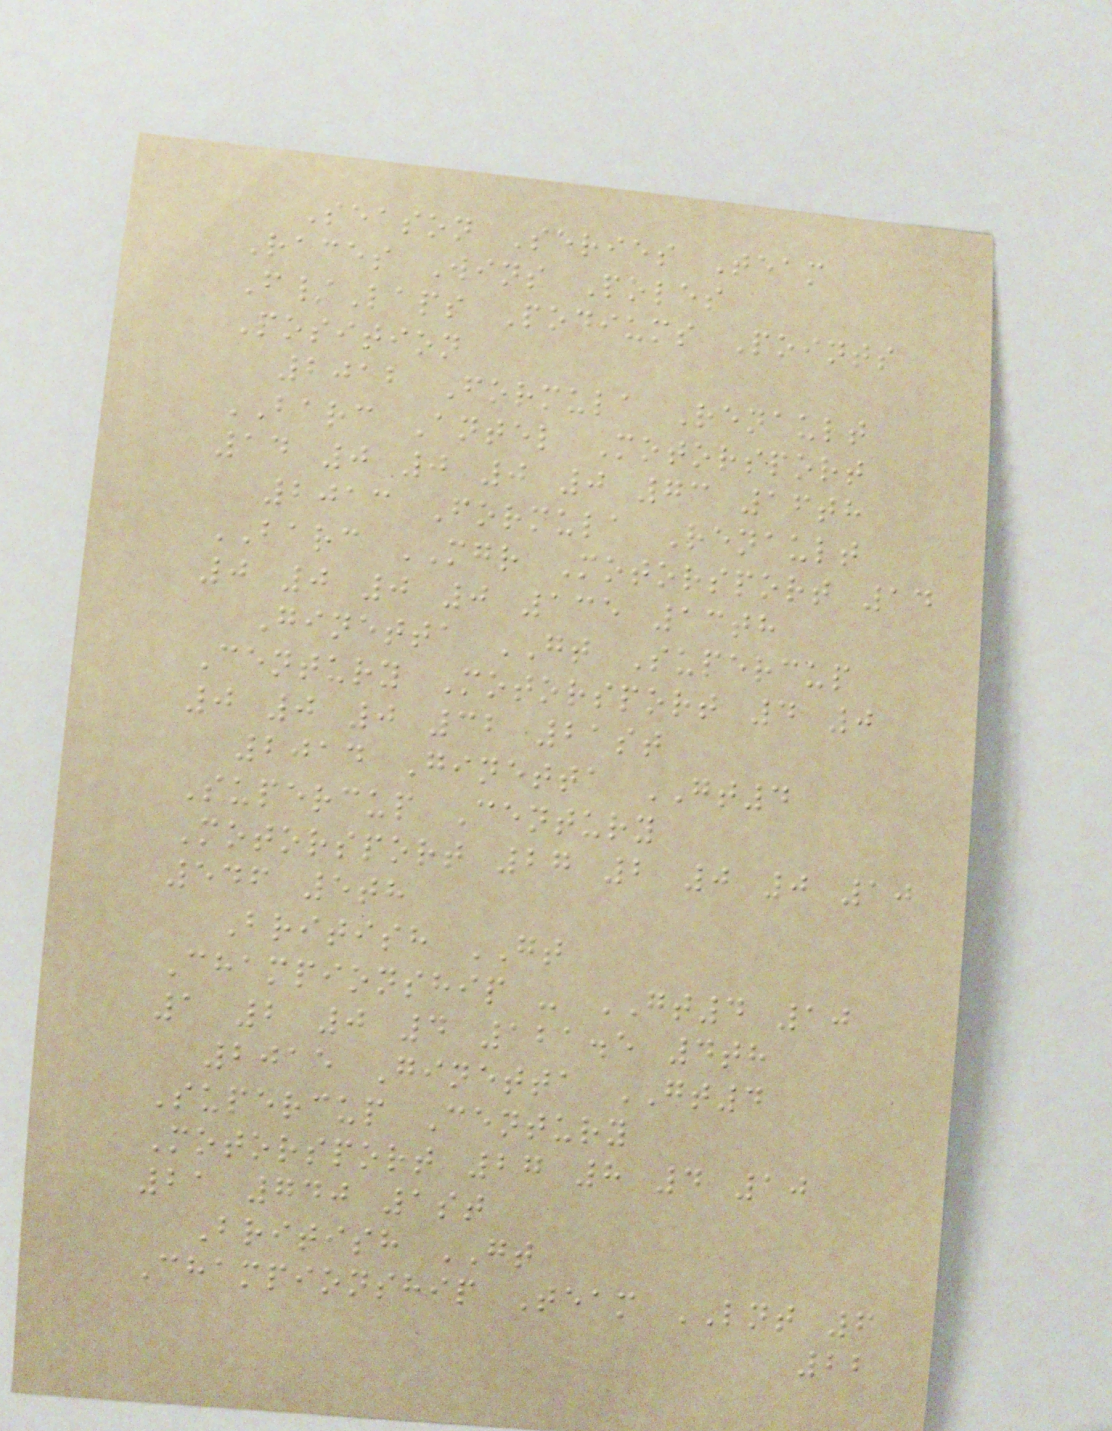Season Series Team
Races Wins Poles
F/Laps Podiums Points
Position
2012 Formula Renault
BARC Antel Motorsport
14 0 0 0 0 73 16th
2013 Formula Renault
BARC MGR Motorsport 14
0 0 0 0 135 13th
Ginetta GT Supercup
Century Motorsport 4 0
0 0 0 32 21st
2014 Ginetta GT4
Supercup Century
Motorsport 27 2 0 0 10
546 5th
British GT
Championship - GT4 10
1 2 0 4 121.5 4th
2015 Ginetta GT4
Supercup Century
Motorsport 27 8 4 10
21 740 1st
British GT
Championship Team LNT 6
22
